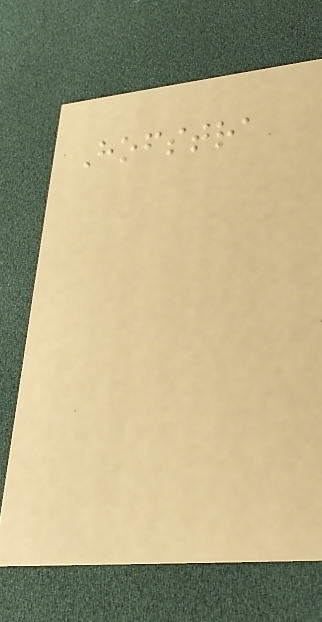Hofstra
